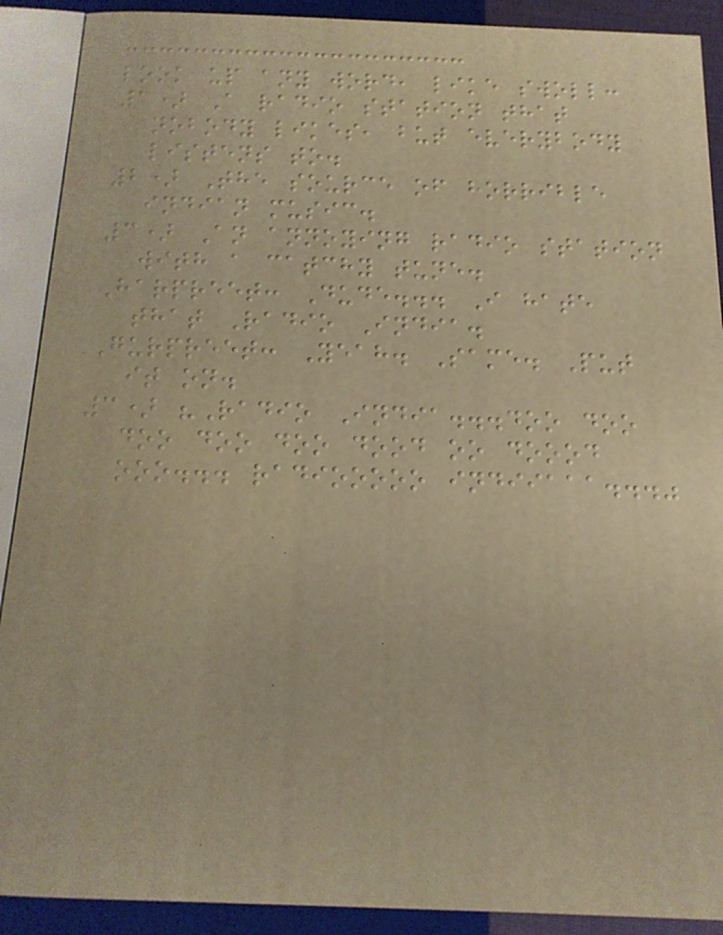look up any word, like swoll:
1) A radio station that
nobody likes, but everybody
listens to.
2) The source of horrible
indian music.
3) An annoying radio station
with a catchy tune.
Harpreet: Dude... I hate
that Radio India.
Gurpreet: Yeah. Same. Put
it on.
3) "Radio India...doo doo
doo doo doo dood oo doood
ooo... radiooooo indiiaaa..."
